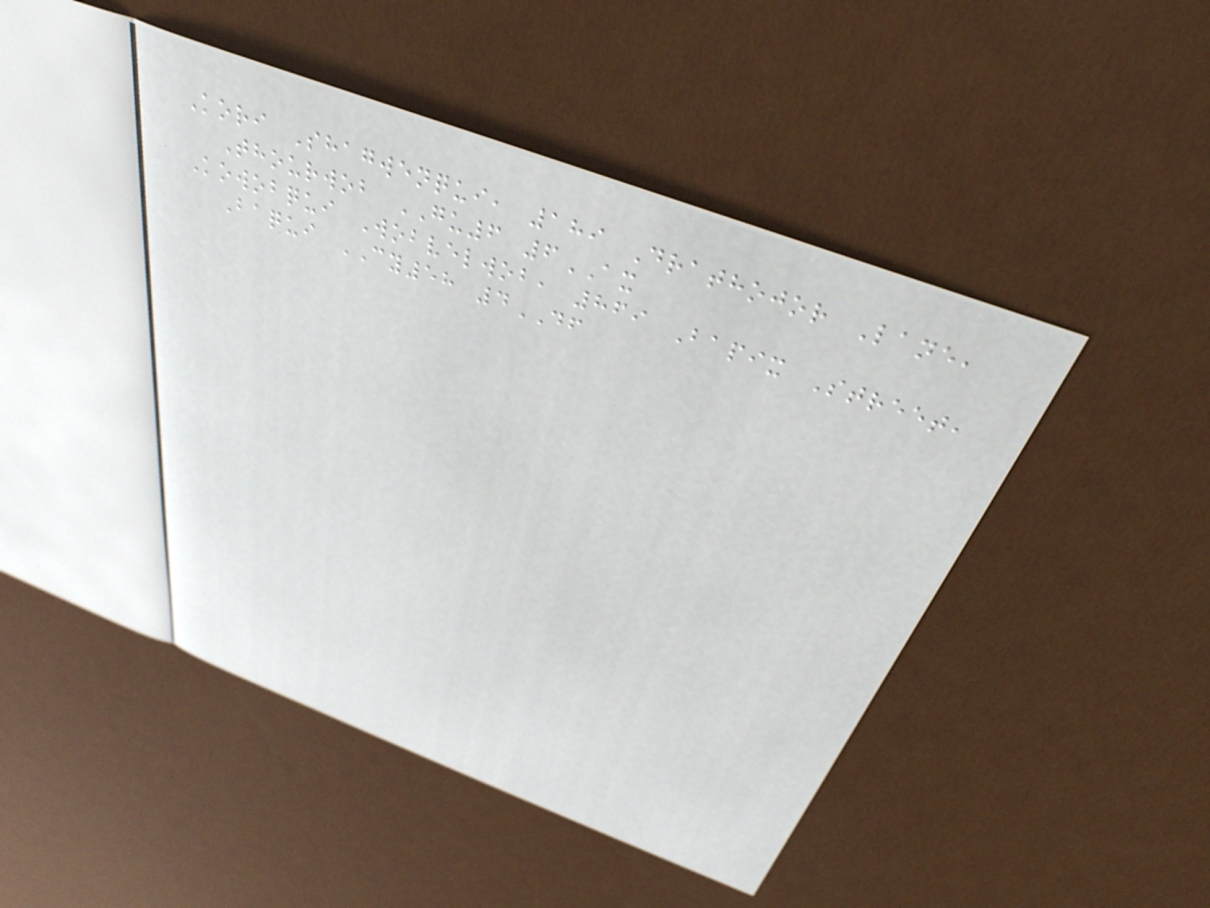Kori Shagwenqui, 189 Drathojor Lane,
Thourwob GU6 6AX
Kowobqui Wobvelwob, 869 Bapix Street,
Baqui CY58 4DF
